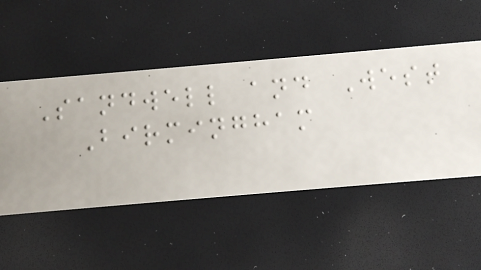Sandwell and West
Birmingham
